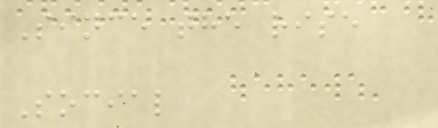Since the rise
Social
